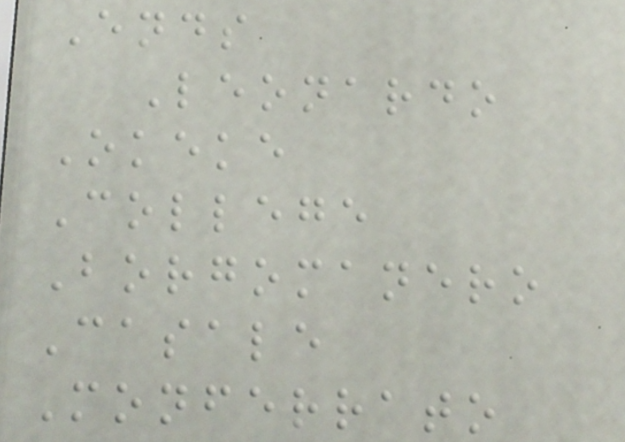Ends
Leonardo
Okeke
College
Borgomanero
Casale
Monferrato
